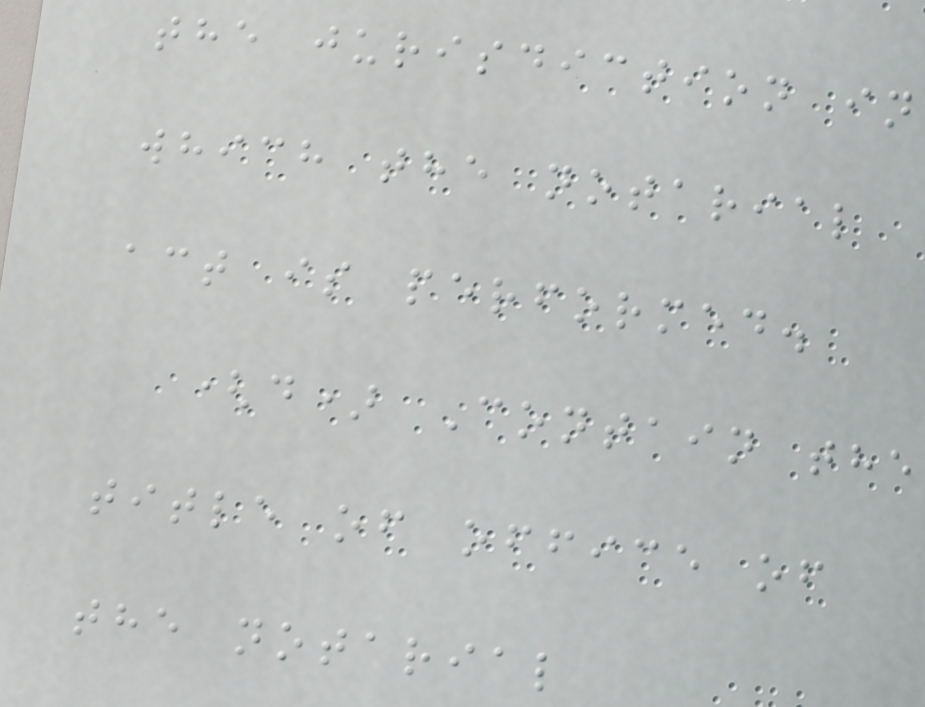the jurisdiction in
which the notarial
act is performed.
(d) Contain the
title of office of
the notarial
